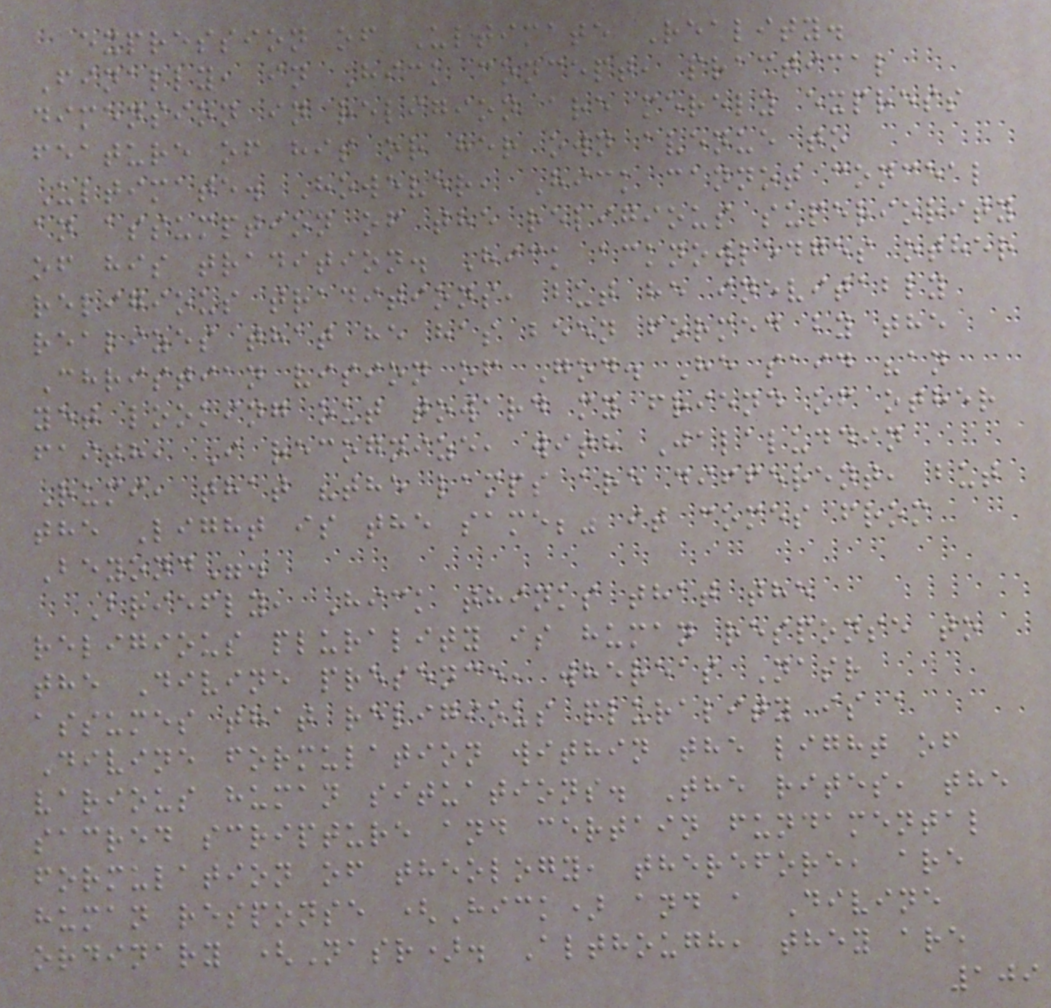expression of Ultimate Reality.
Finally, in Hick concept, practical
dimension in religion are merely express
feature of his or her own avenue to
Ultimate. However, Hick cannot conceal
an assumption of the religious superiority
of his tradition. Hick acknowledges other
religious traditions, but he inevitably
realizes that he has been formed by the
Christian vision of God. He said "an
yet looking out toward my friend of other
faith, I recognize, with Jalaluddin
Rumi, that "the lamps are different, but
the Light is the same;" it comes from
Beyond".
Briefly, Hick thinks that the
religious plurality is human response to
the Divine presence, whereas Nasr
assumes that religious plurality is a
Divine formulation within the light of
various human situations. The rites, the
sacred scripture and certain fundamental
formulation of theology, therefore, are
human response (Hick) and a Divine
ordinary (Nasr). Although, they are
109
